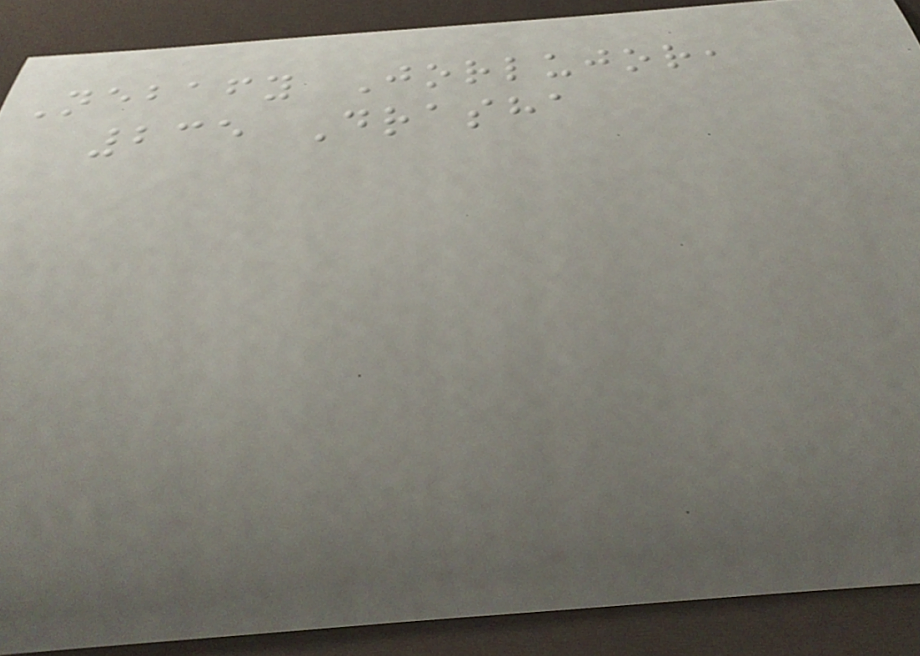Nebafy Jorlujor,
235 Drasha
